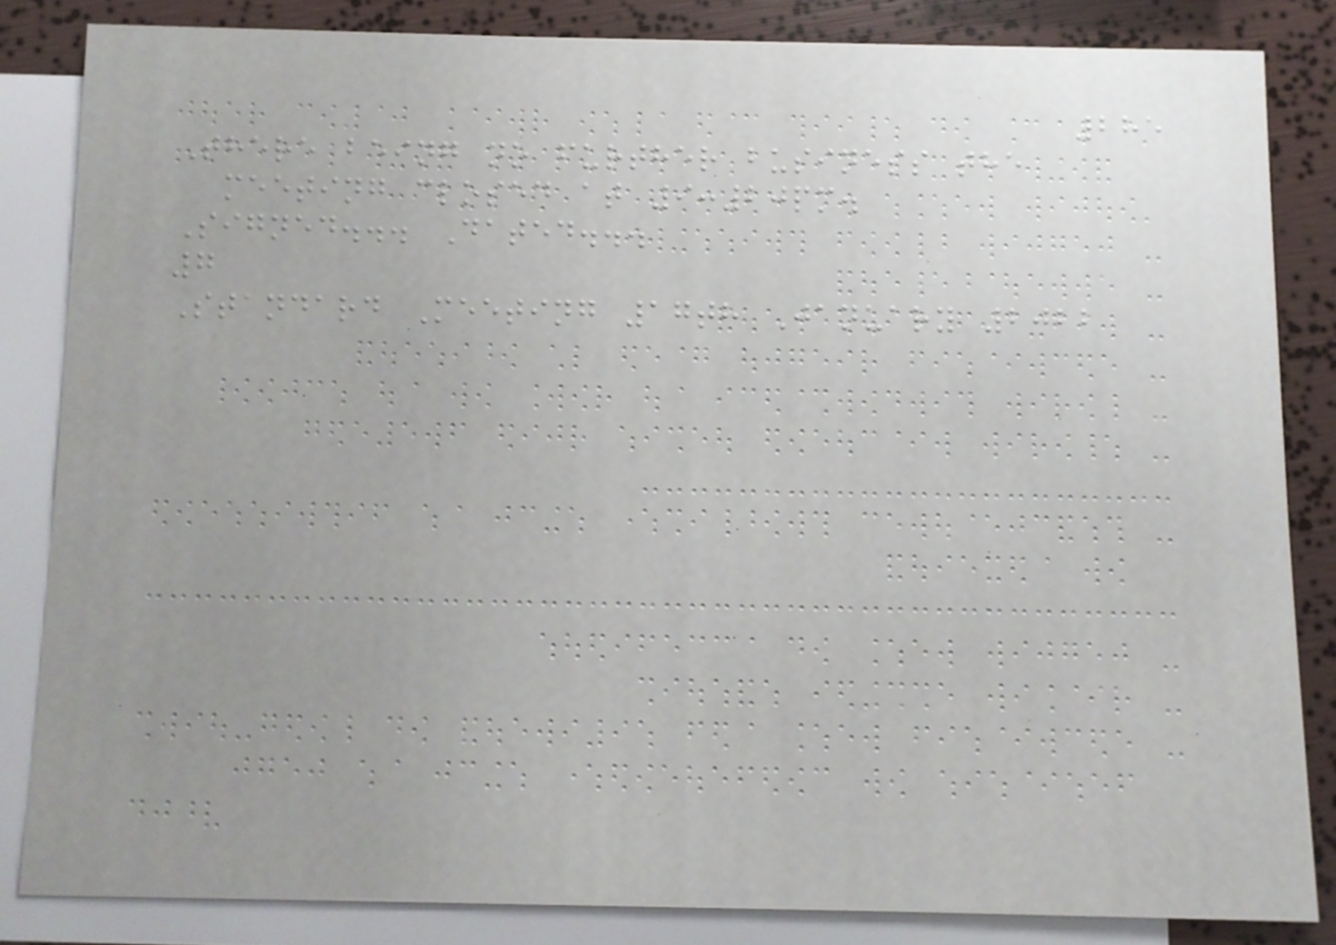285
There being no further business the
meeting closed at 9:20pm.
Signed... Dated...
7
Standard Meeting 17th January 2022
